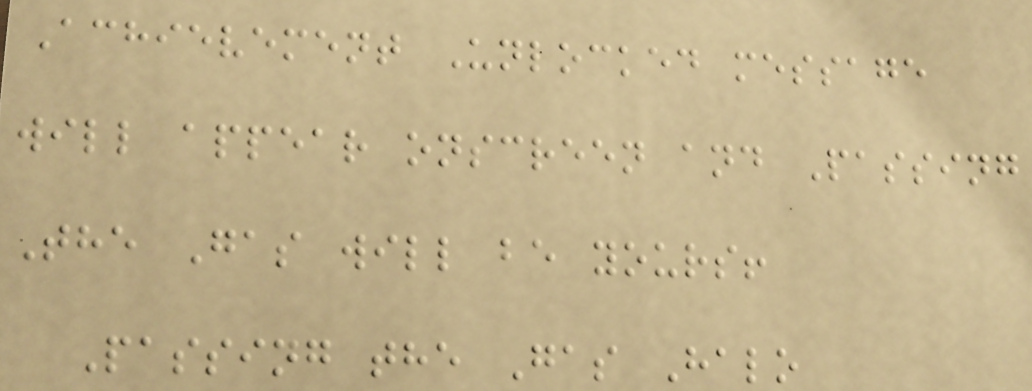Achievement Unlocked message
will appear onscreen and Passing
The Gas will be yours!
Passing the Gas Halo
